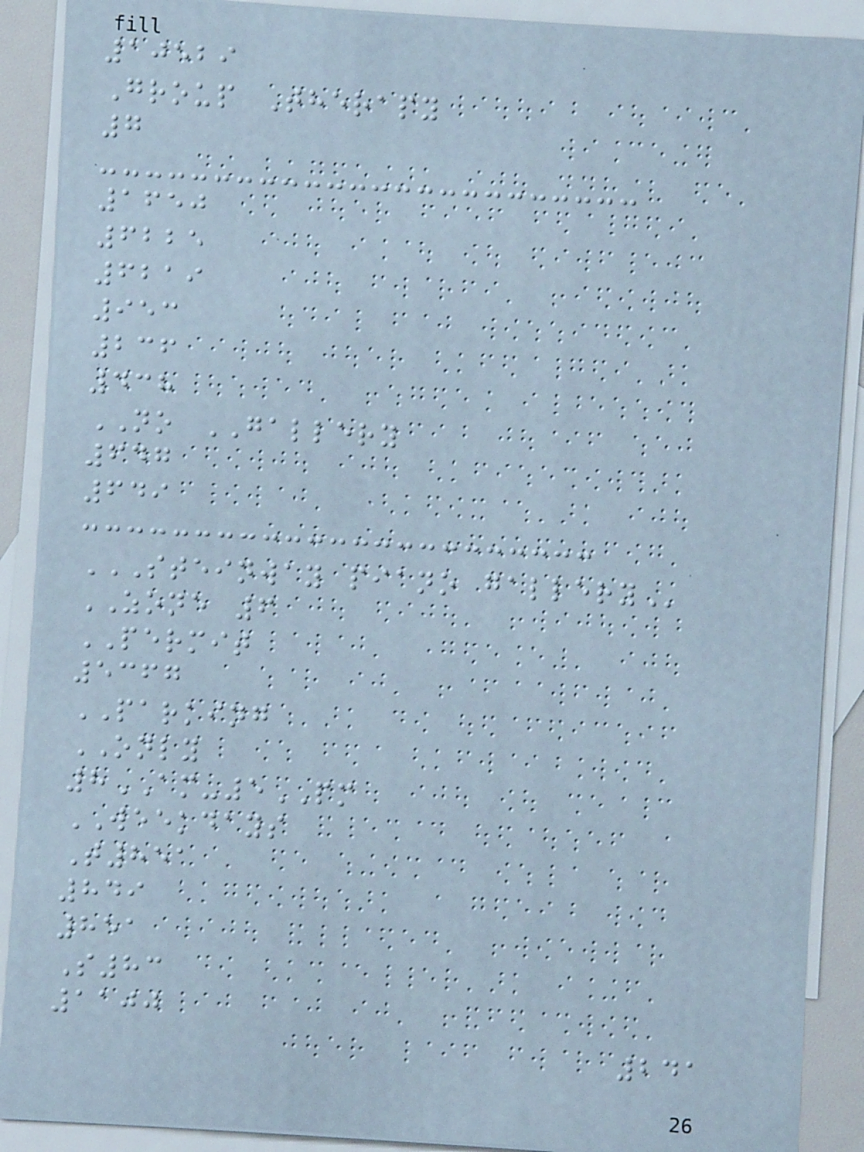10529
Group Therapy
7
1650
6225
6219
953
236
438
NO GALLERY
647
649
STEINWAY PIANO GALLERY
ZONE 6
PERMIT
5367
PARKING
ONLY
8AM-5PM
WEEKDAYS
T851
849
851
S83
1100
241
